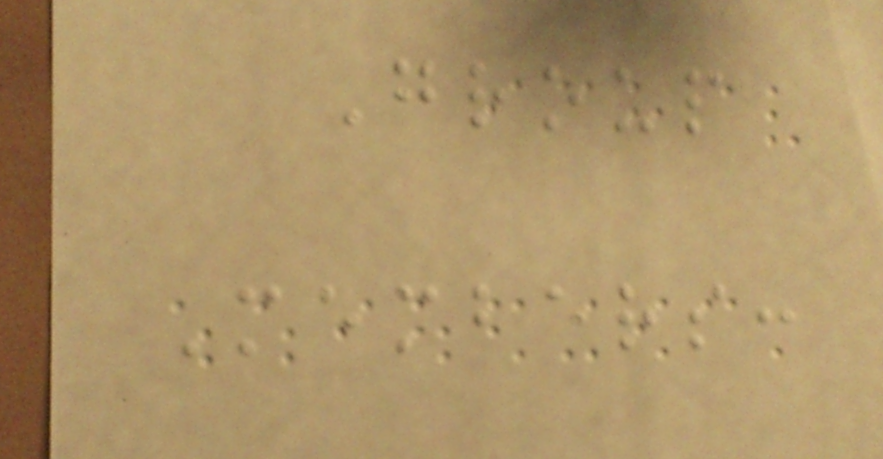Group
Members:
